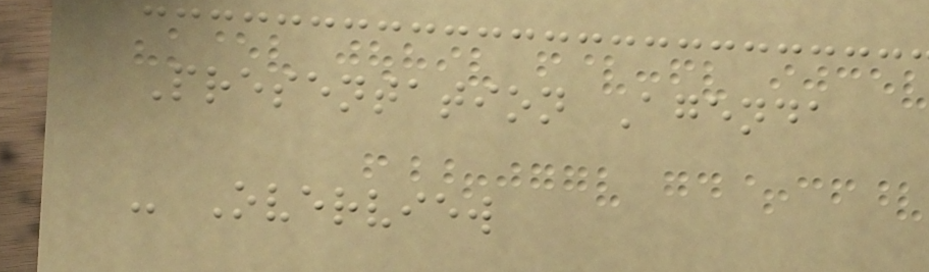Presentation Agenda
- Overview
